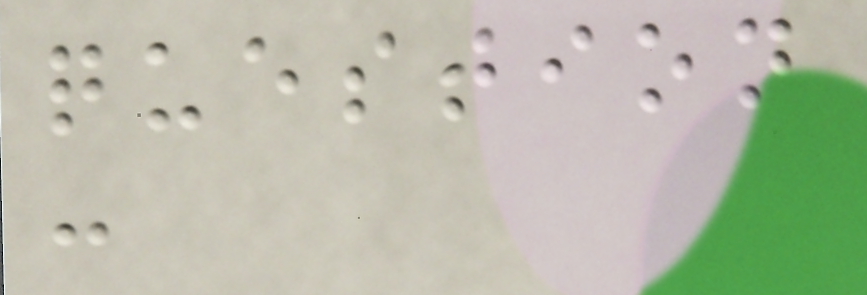question
:
